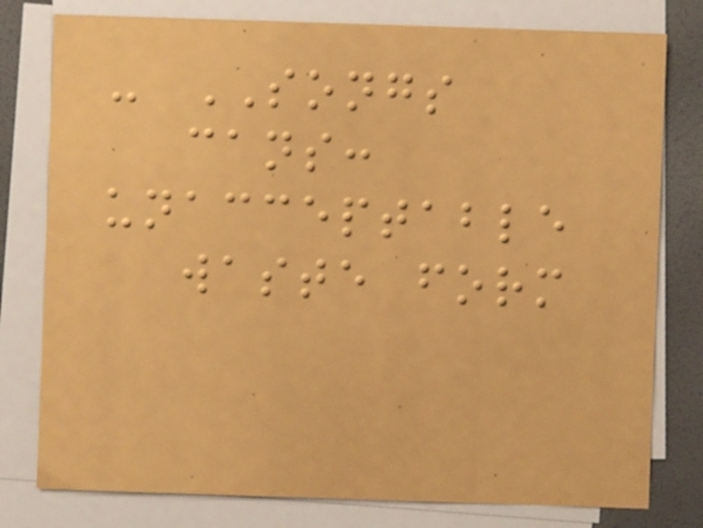- SONGS
cans:
unacceptable
waste form
